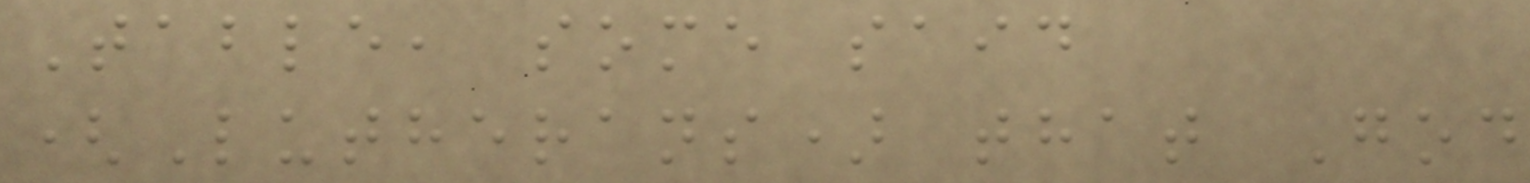Table, some said
(Lutherans) that God
